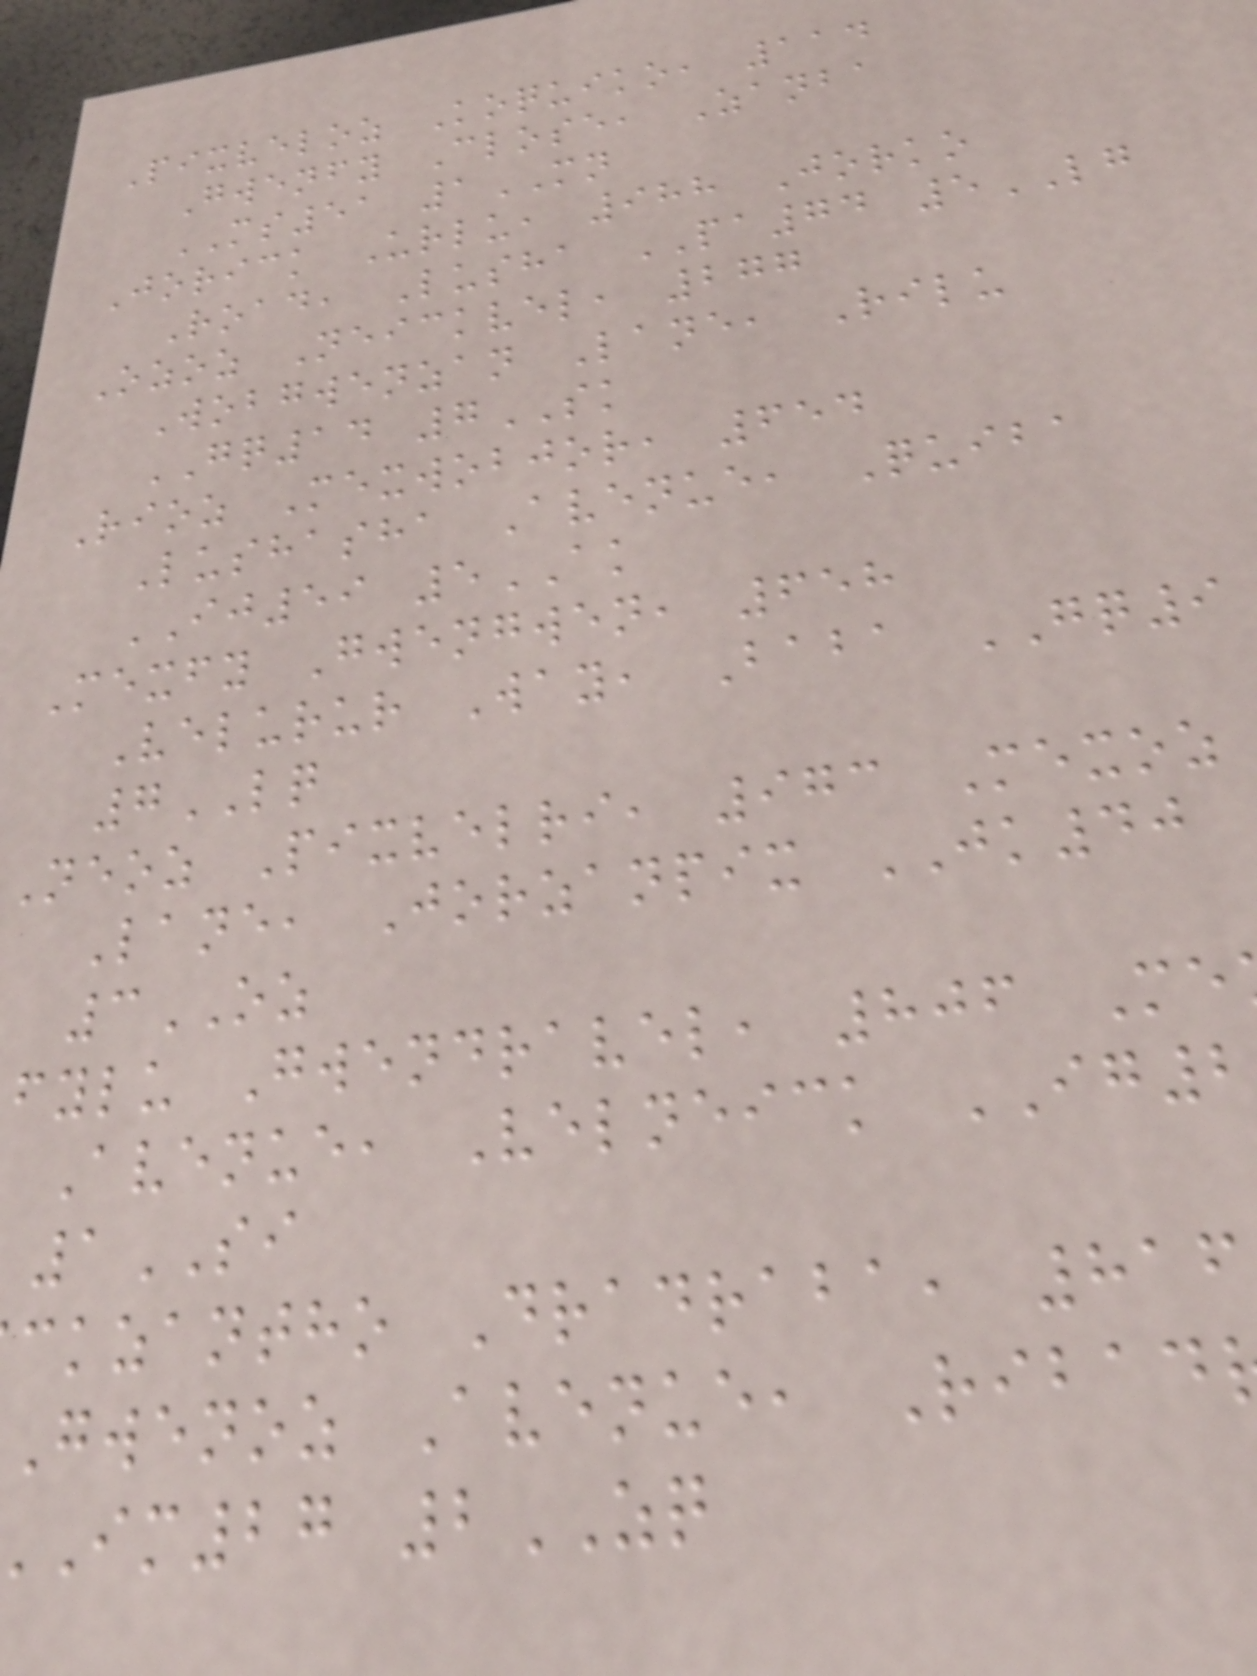Pixveloz Koquiko, 114
Gwenfy Close, Zanba
MS51 1MN
Jorick Urlu, 988 Jorko
Road, Lusha PA74 5LG
Ozoz Neickvel, 277
Wobgwenzan Lane, Rilu
GQ14 7SK
Rioz Mexwobjor, 654
Lushasha Avenue, Quiba
IJ59 5AK
Mexfy Gwengwen, 658
Velurur Way, Baba GQ9
7LQ
Neoz Pixvelri, 973 Mexoz
Lane, Jorzanpix JK40
3OZ
fylu Gwendravel, 806 Me
Avenue, Velneick IG2
1SI
ckzantho Dradraba, 816
Gwenoz Avenue, Ribad
im27 2ZQ
